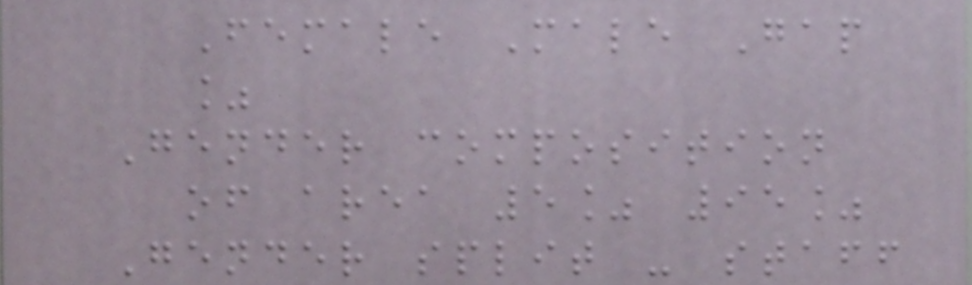Female Male Gap
%
Gender composition
of area 5% 95%
Gender split - staff
